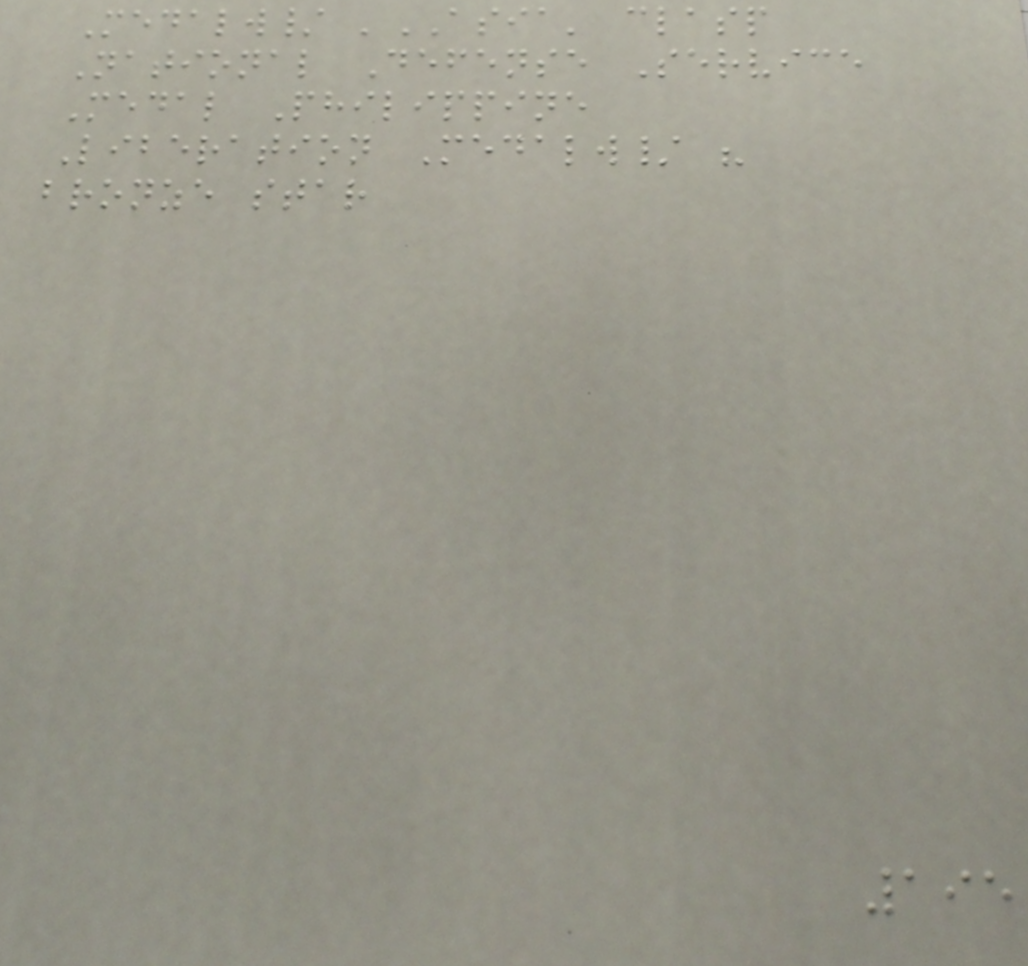Medalw/ 'ASIA' clasp
National Defense Service
Medal Philippine
Liberation Medalw/ "
bronze star
195
